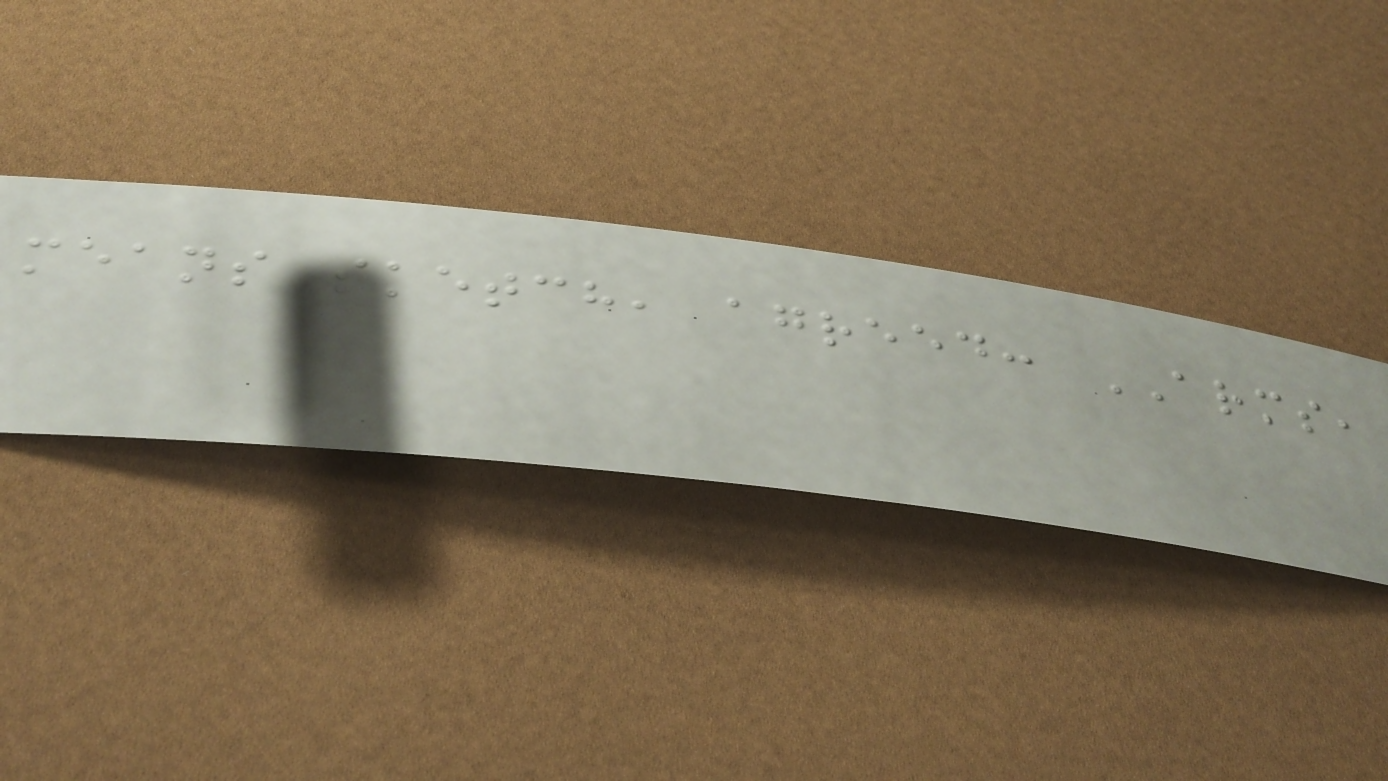means sketch, agreed: ARMS,
